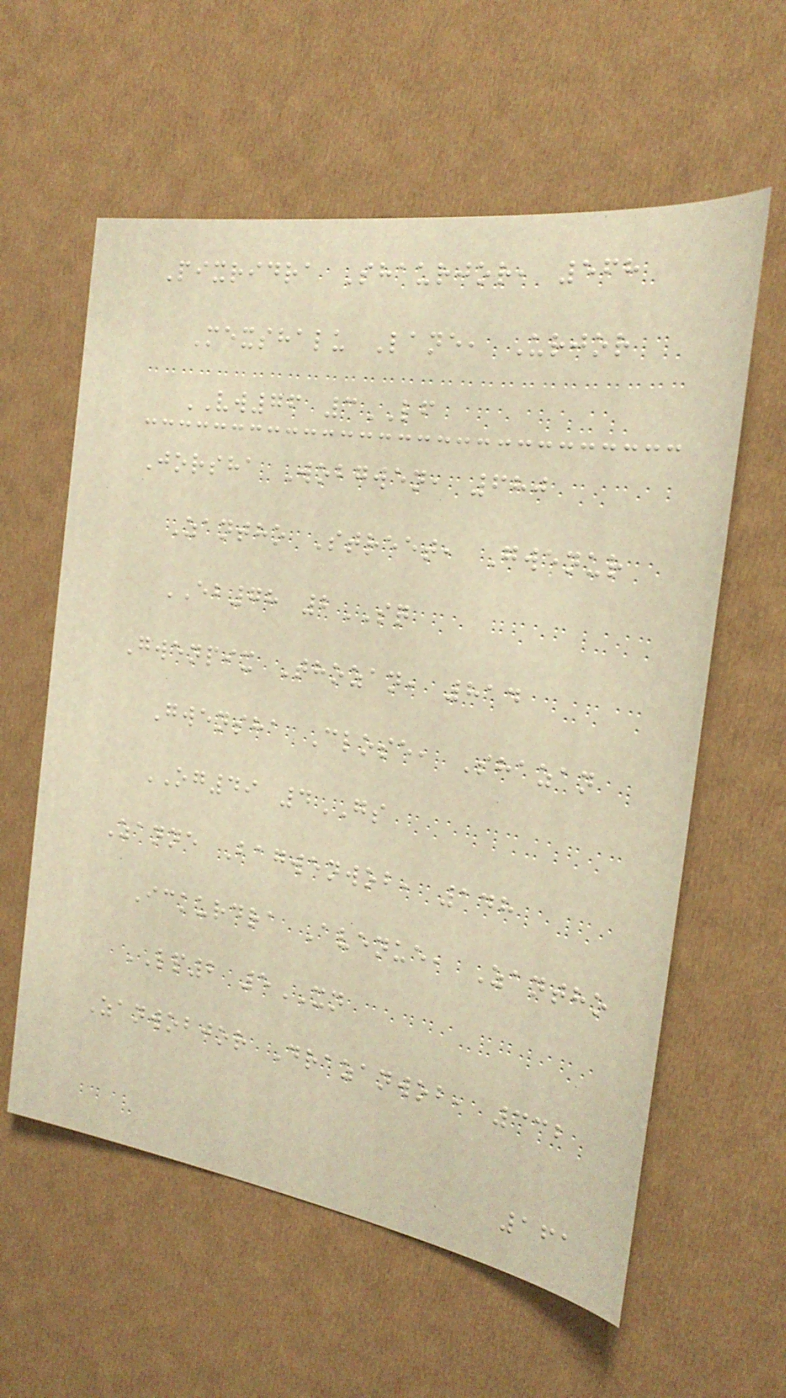Pixridra Shaurjor, 568
Mexshalu Lane, Urjor
VW76 3LF
Jorsha Wobgwen, 680
Zantho Street, Gwenur
EB78 2SQ
Gwenpix Thozan, 814
Gwensha Close, Shazan
OG49 4GS
Zanne Bagwenwob, 148
Ickurdra Avenue, Zantho
LP2 5XN
Zanwobjor Drazanwob, 332
161
